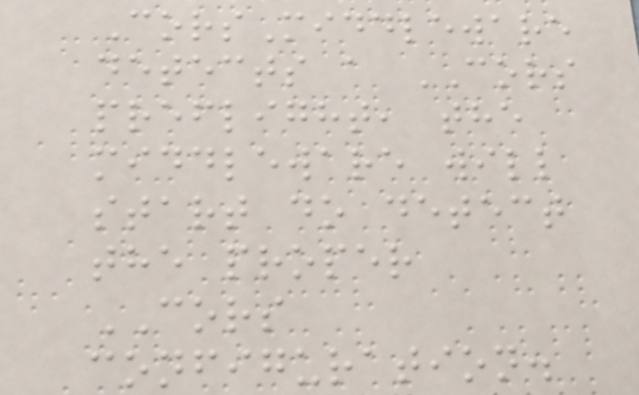CorsMiddleware
detects a CORS
preflight, the
middleware will
start do detect
the proper
CORS
configuration.
